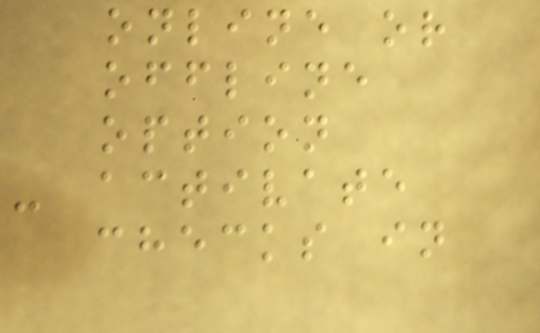online or
offline
option
- activate
checks in
